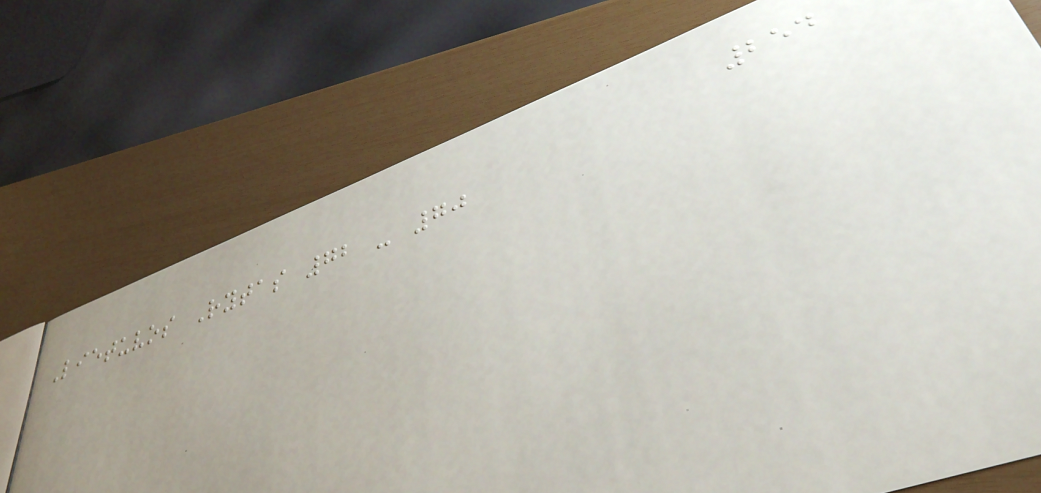254
Lietuvos Rytas 72 - 70
